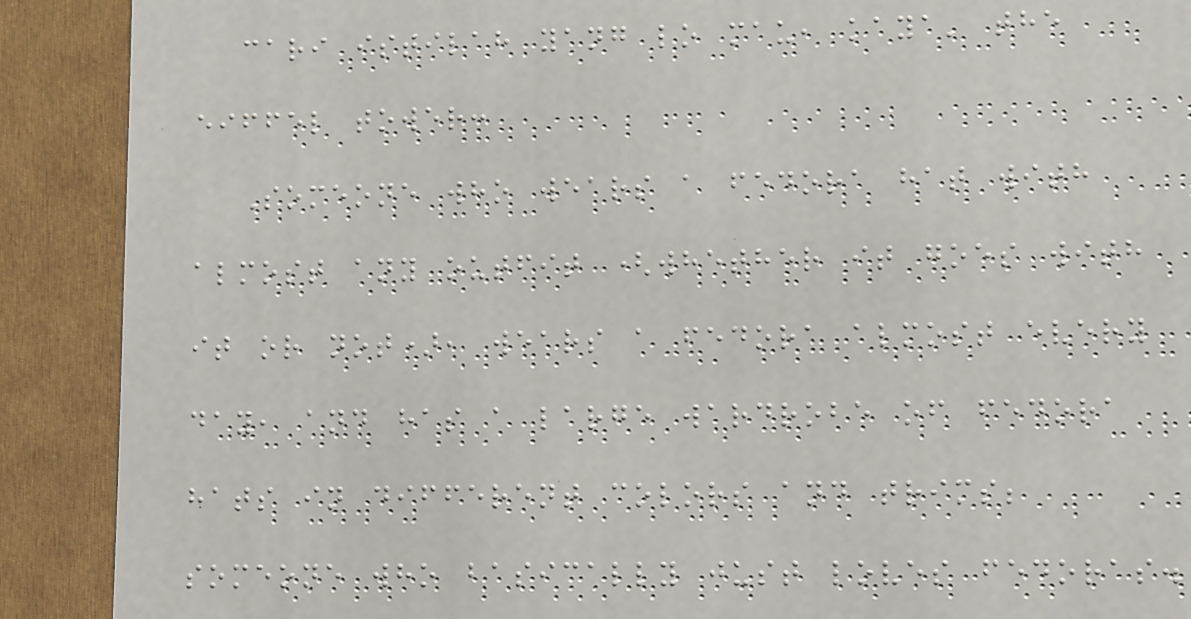cari istilah yang lo mau, kaya' the
eiffel tower:
Someone who wears a fedora hat with
almost any outfit (whether it goes with
it or not), wears a fedora almost every
day, and has a large wardrobe of fedora
hats in different colors and trims;
someone who basically just loves fedoras.
